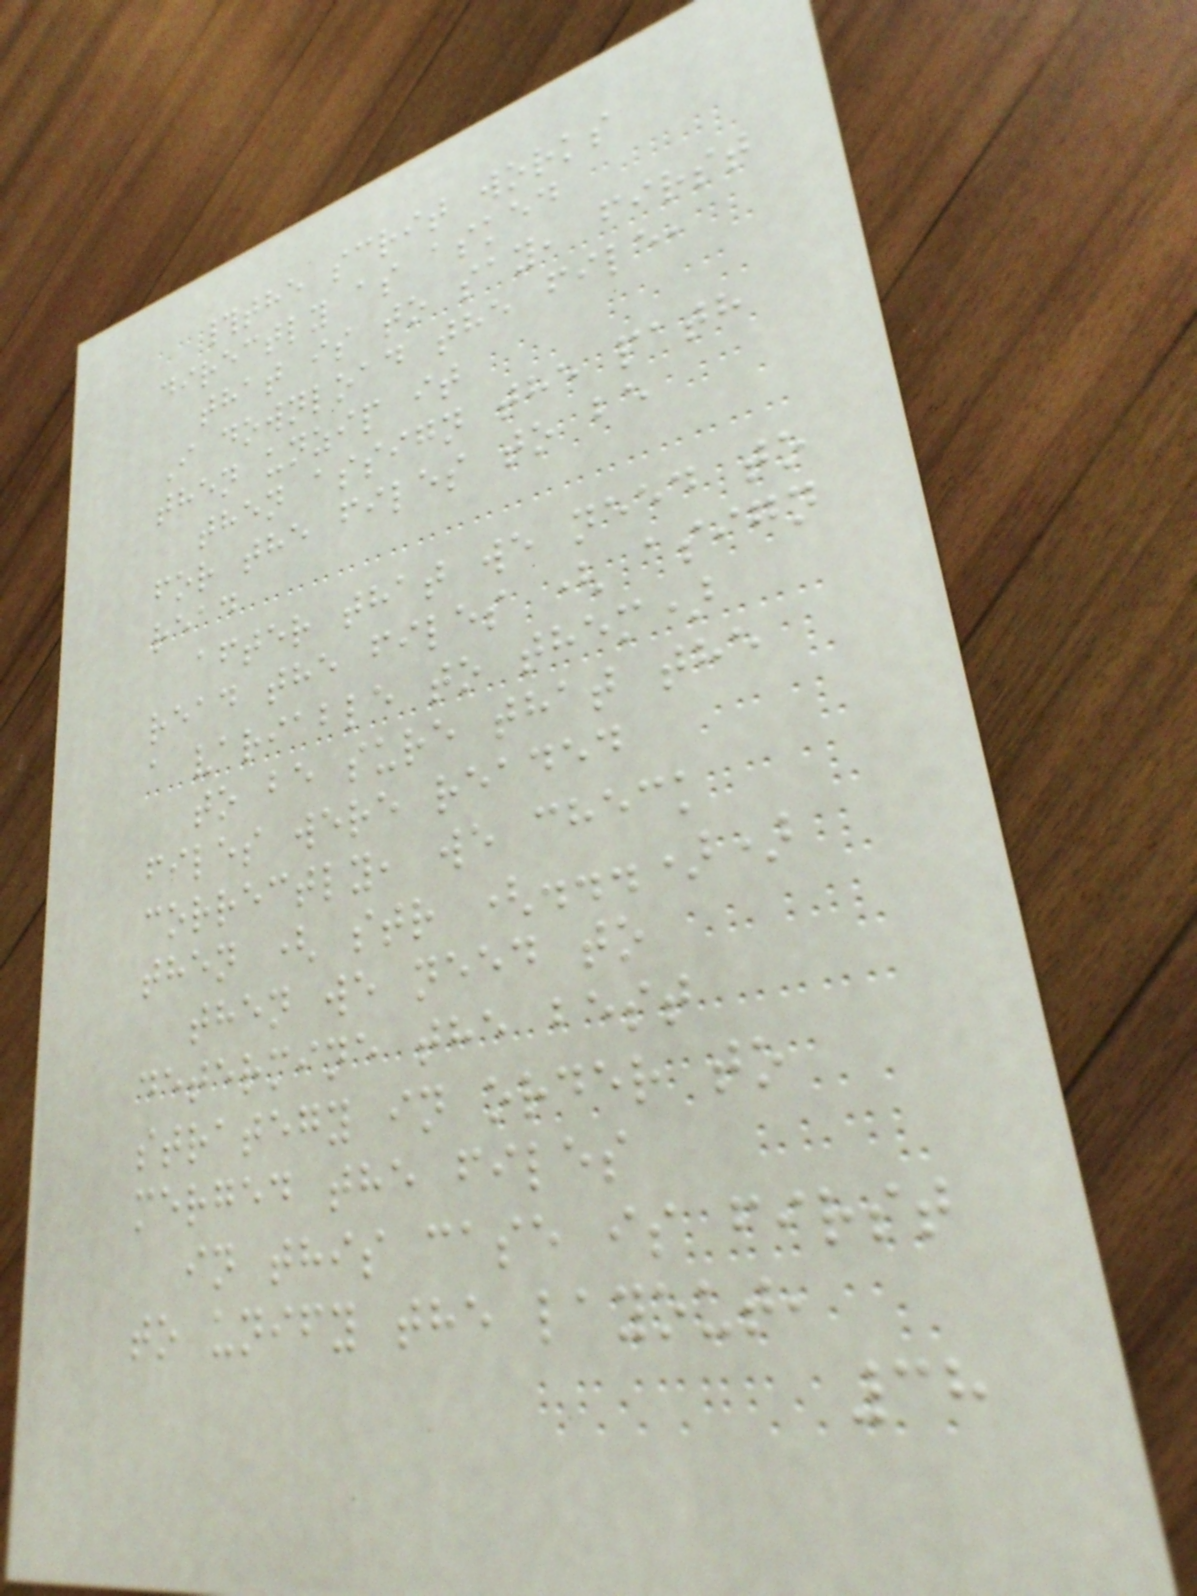#the scrit works
directly as asked
that is to say, first
I download the file,
then unzip it
then assign the path
for the files to be
read
after that we need to
read the files ( asign
a variable to them)
to be sure that the
files were readed
correctly, we check
then ( str (...))
then we need to
determine the best
strategy in order to
merged the files
in this case is first
to unify the layout,
38
